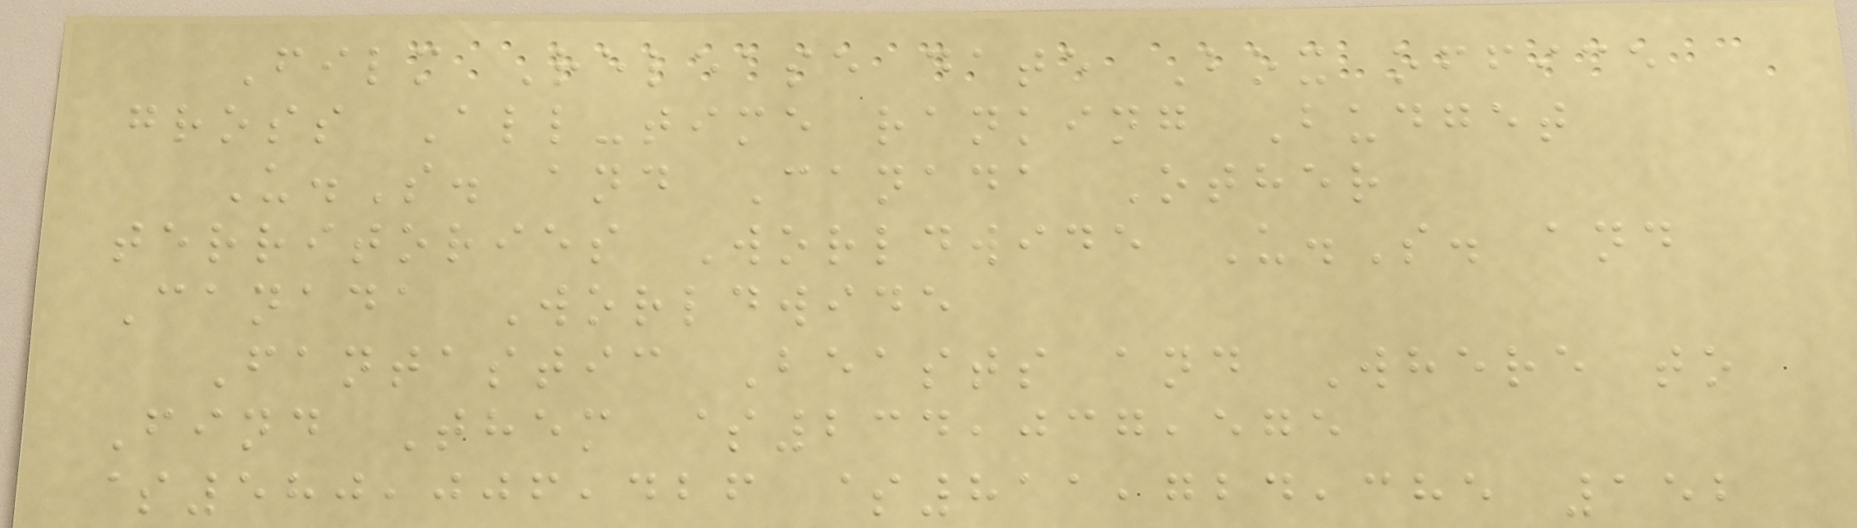Film Release date Box office
gross All-time ranking Budget
U.S. and Canada Other
territories Worldwide U.S. and
Canada Worldwide
Fantastic Beasts and Where to
Find Them $234,037,575
$580,006,426 $811,724,385 152
